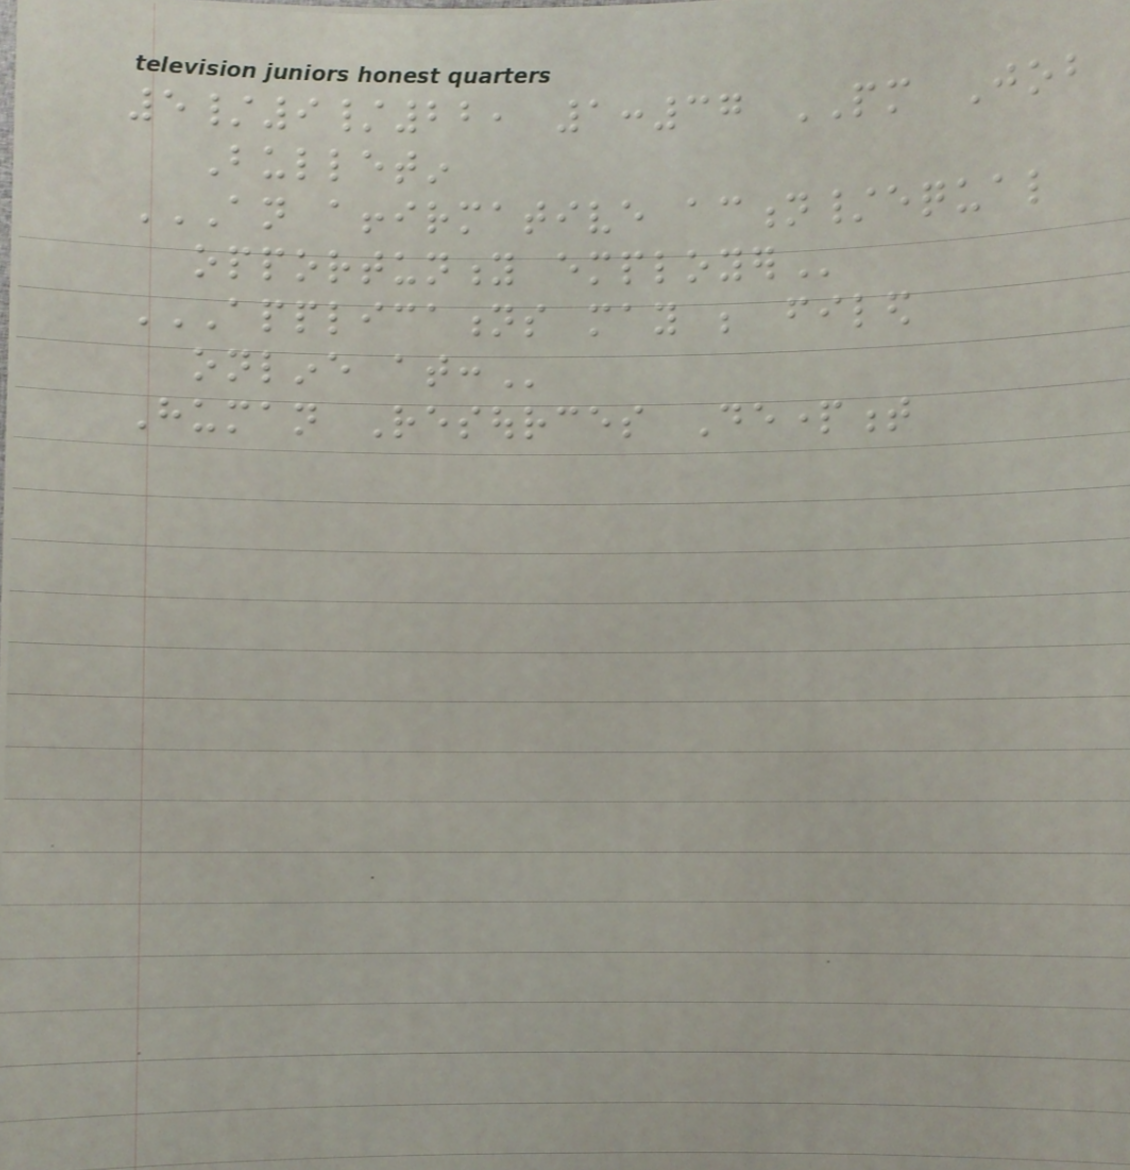5/9/22, 1:37 PM Job
Bulletin
AN AFFIRMATIVE ACTION/EQUAL
OPPORTUNITY EMPLOYER
APPLICATIONS MAY BE FILED
ONLINE AT:
Human Resources Department
